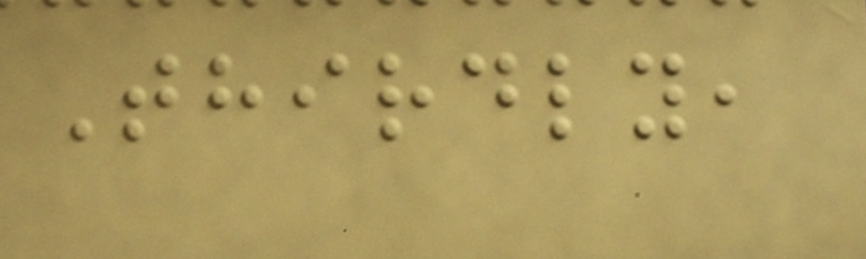Thirdly,
